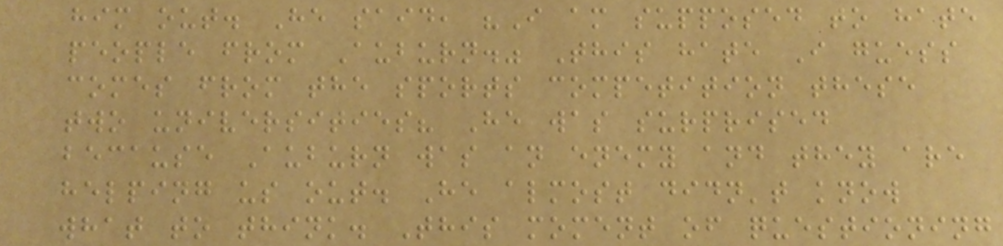him out. He said, "I am supposed to hate
people from Auburn." This hate I guess
comes from the sports competition these
two universities? He was surprised
because Auburn was an enemy and they are
helping us out. He almost didn't know
what to think. This moment of questioning
